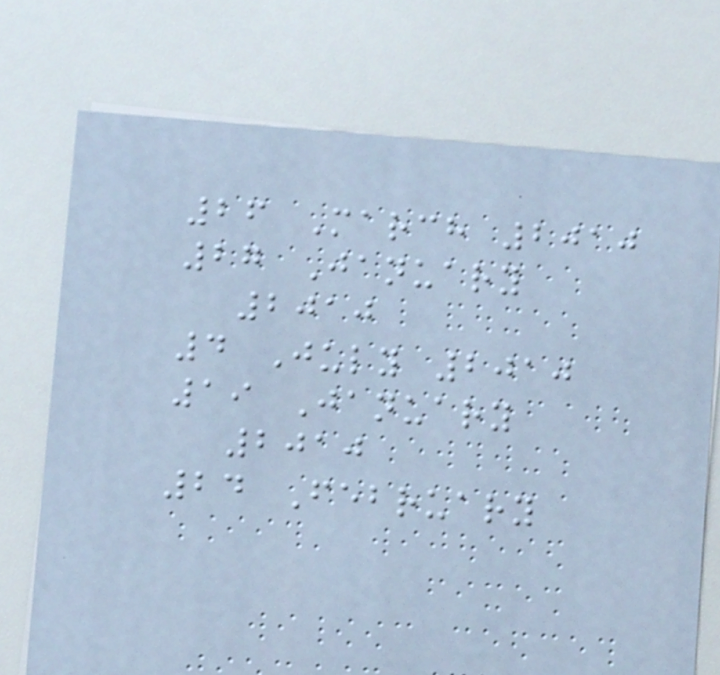26 March 2010
27 January
2010
4 July 2010
19 January
2010
24 February
